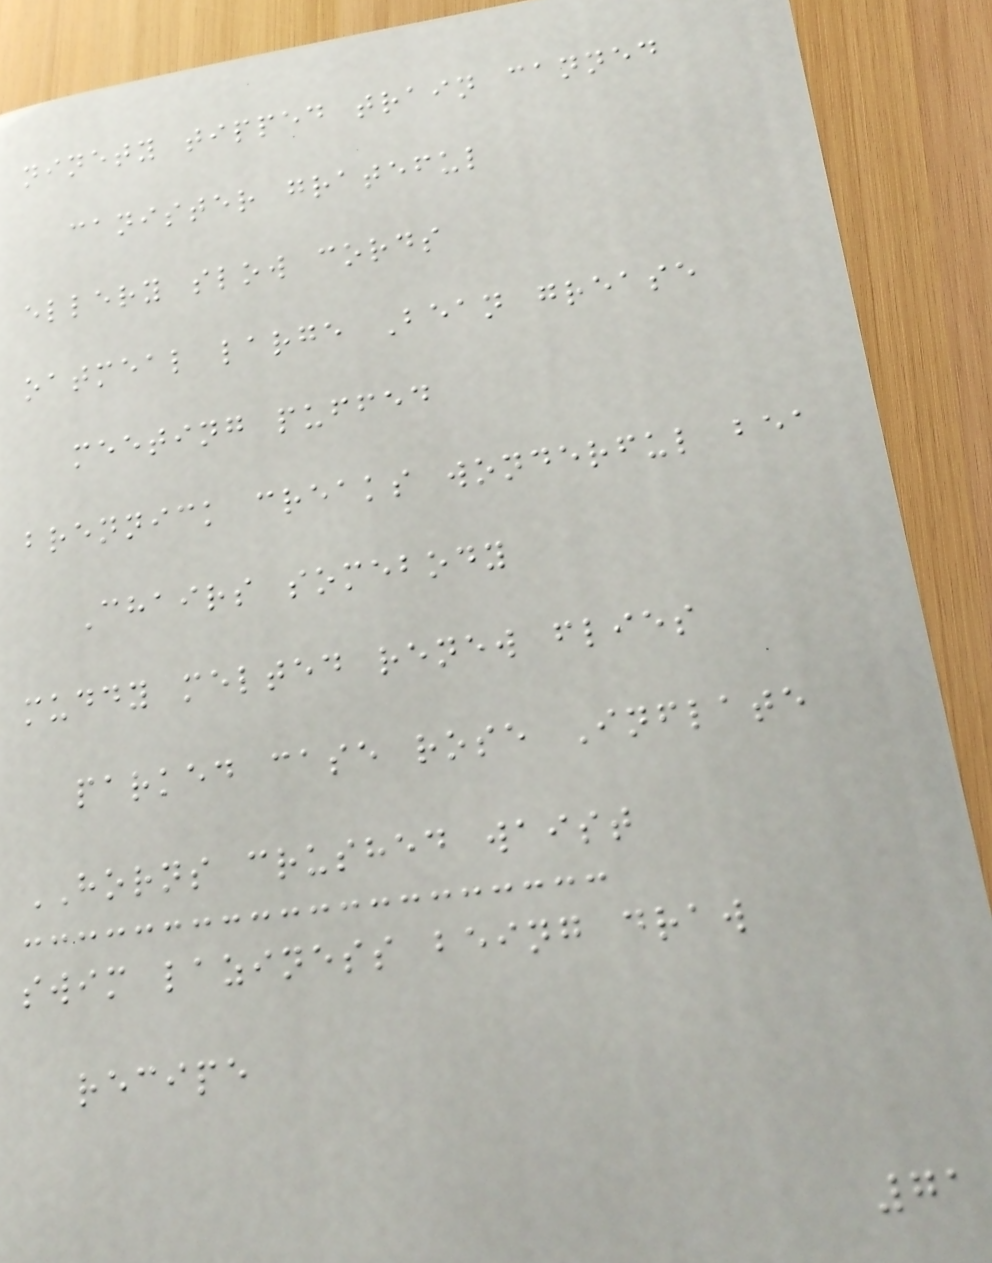ninety tipped train canned
canister grateful
ellery slow cords
oatmeal large Bean grease
meeting puffed
brennick creaks wonderful bea
Chairs somebody
muddy melted renew flies
parked case rose Inflate
HORNS crushed waist
swim laziness being draw
recipe
71
